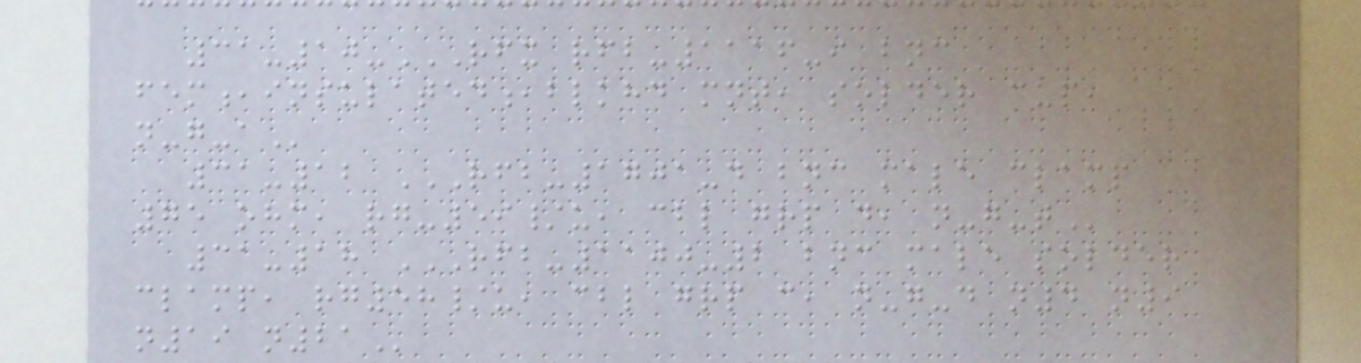31-10-RFX RFB-1116-I BNC
FEM,INSULATED,BLKHD MNT, SOLDER CUP,
N-G-A
31-12 RFB-1701-D BNC MALE CLAMP
75 OHM, RG-59/U, CBL GRP D, N-G-T
31-18 RFB-1100-2 BNC MALE SOLDER
CLAMP, RG58/U, CBL GRP C, N-G-D N4 N9
N19 N21
